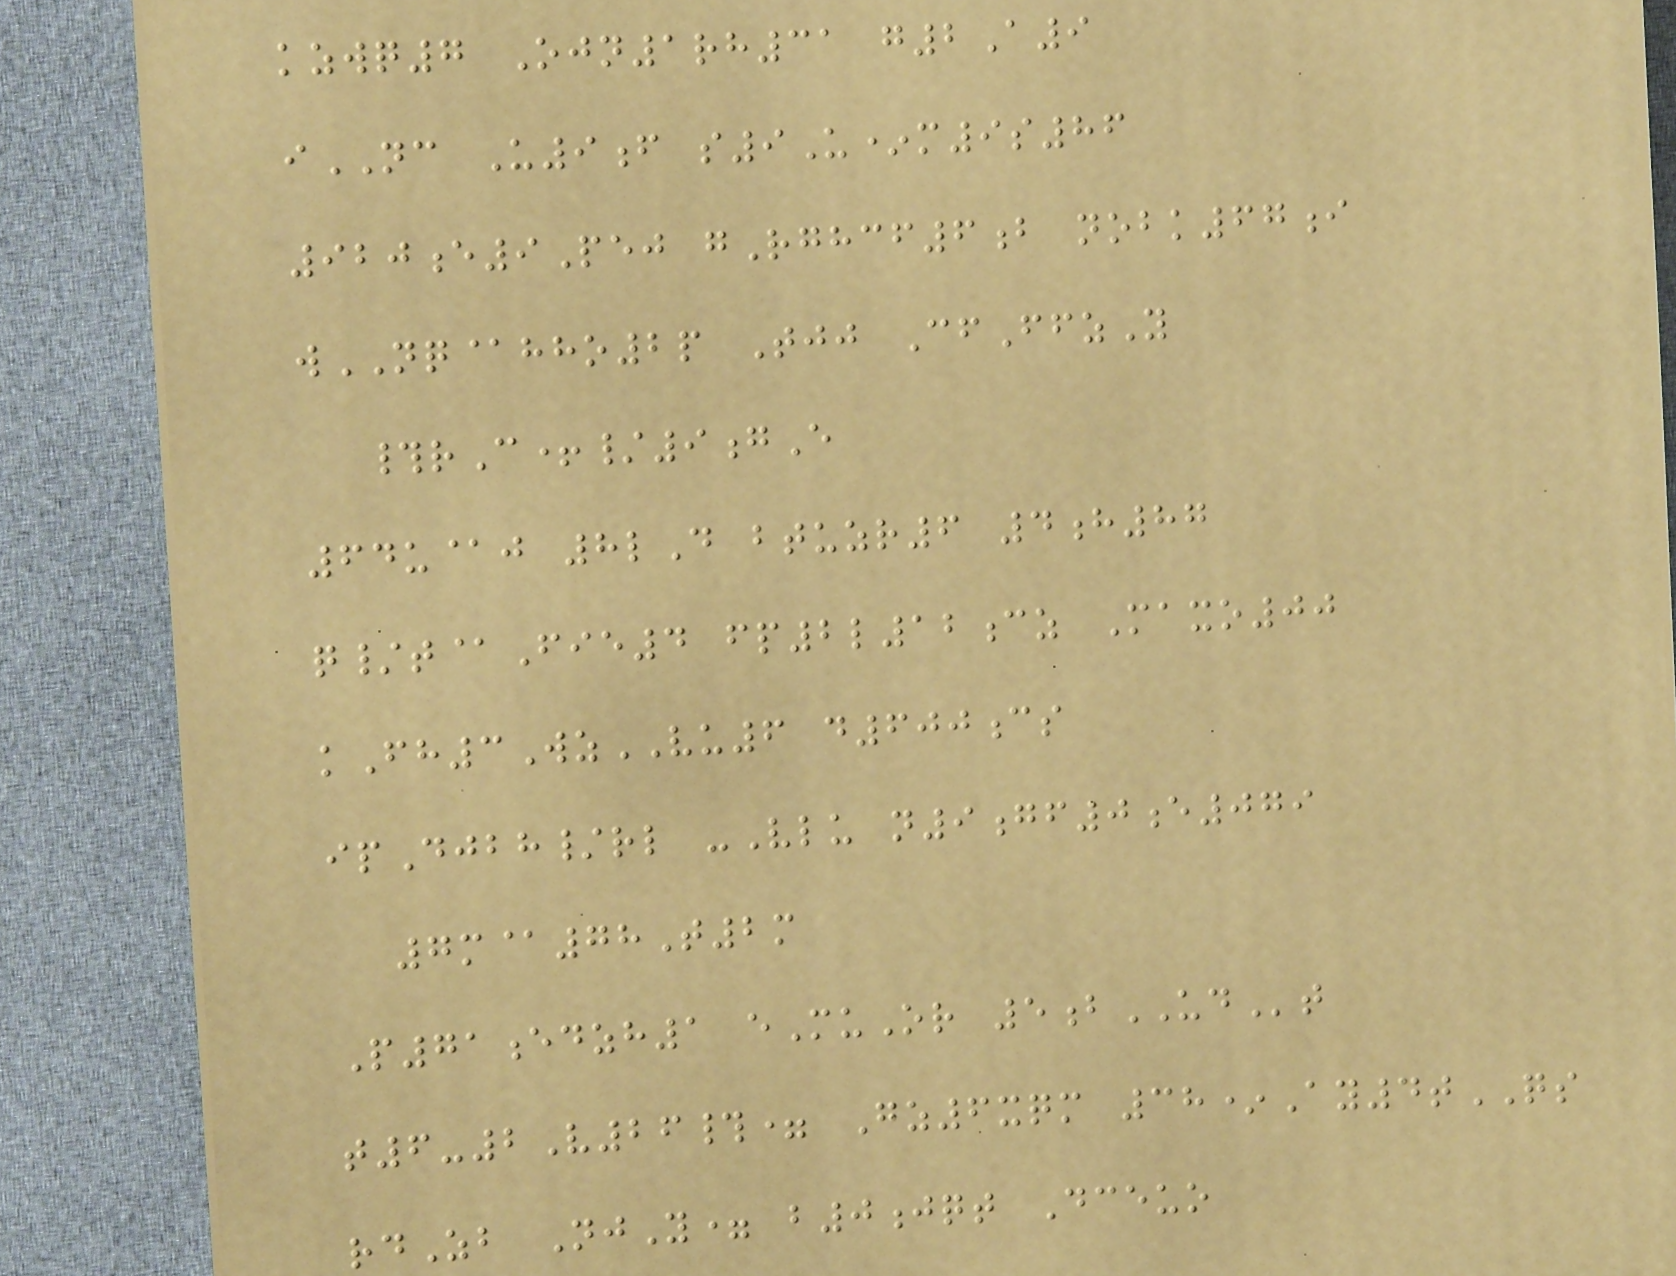kzwq7 Ojn1rh31 g2A9
iNC U9f s9U*m9s86
920e9Pej gRghcf6b nobk67i
wNQ@hho2p Tjj CfFfzY
#rC+/9gE
64u@j 8lD btuzr6 4h87
q/t@Fie4 fp2l12cz Maxo00
kFh3WzVU6 d600cs
ipDjbh/rl -Vlu n9gf0e079
7m@78T2m
P71edzh1 eMuOr 5bUDt
t6-2V26#= Gz6xqm 38*Ay4tQS
rdZb NjY= b0jqt Dceuo
